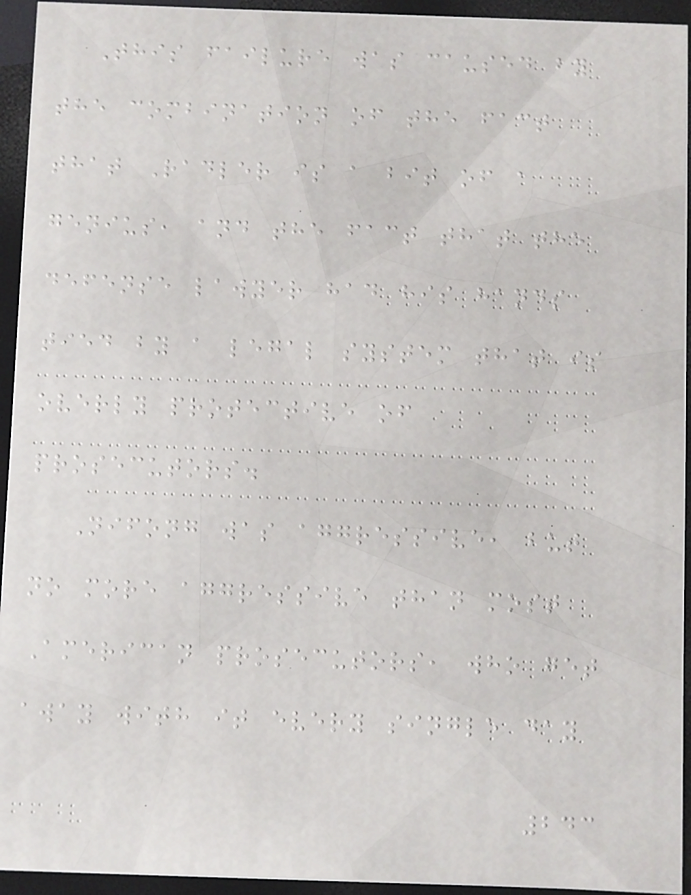This failure was caused by
the combination of the fact
that Radler is a bit of a
genius, and the fact that the
defense lawyer had his hands
tied by a legal system that is
overly protective of
prosecutors.
Nifong was aggressive, but
no more aggressive than most
American prosecutors, who get
away with it every single day
243
